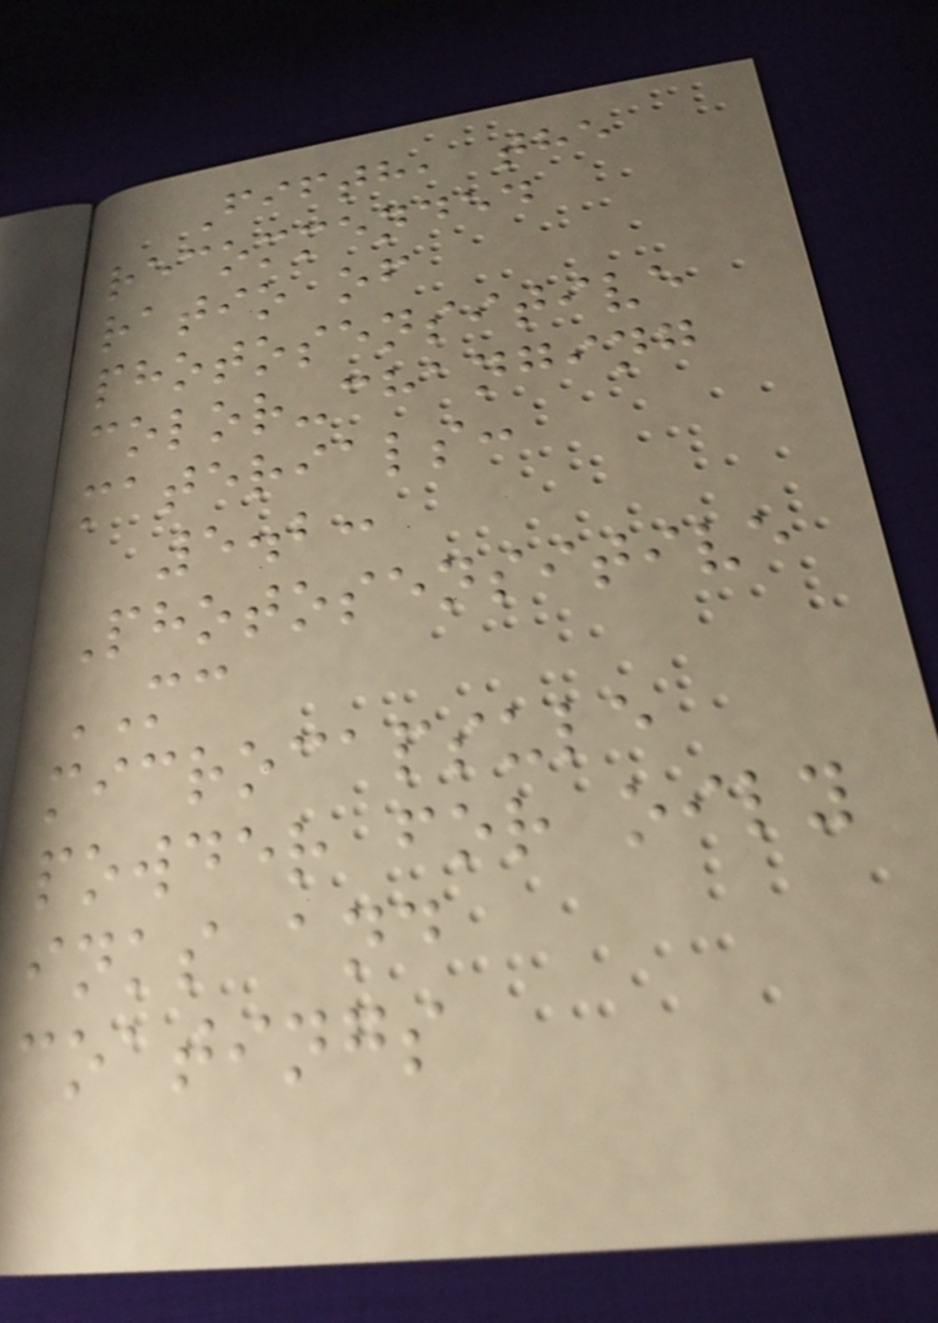Fifth, the
recommended
ratio of
photosensitive
color-changing
materials:
5.2:
Photosensitive
MC
microcapsule
powder for oily
inks and
coatings
